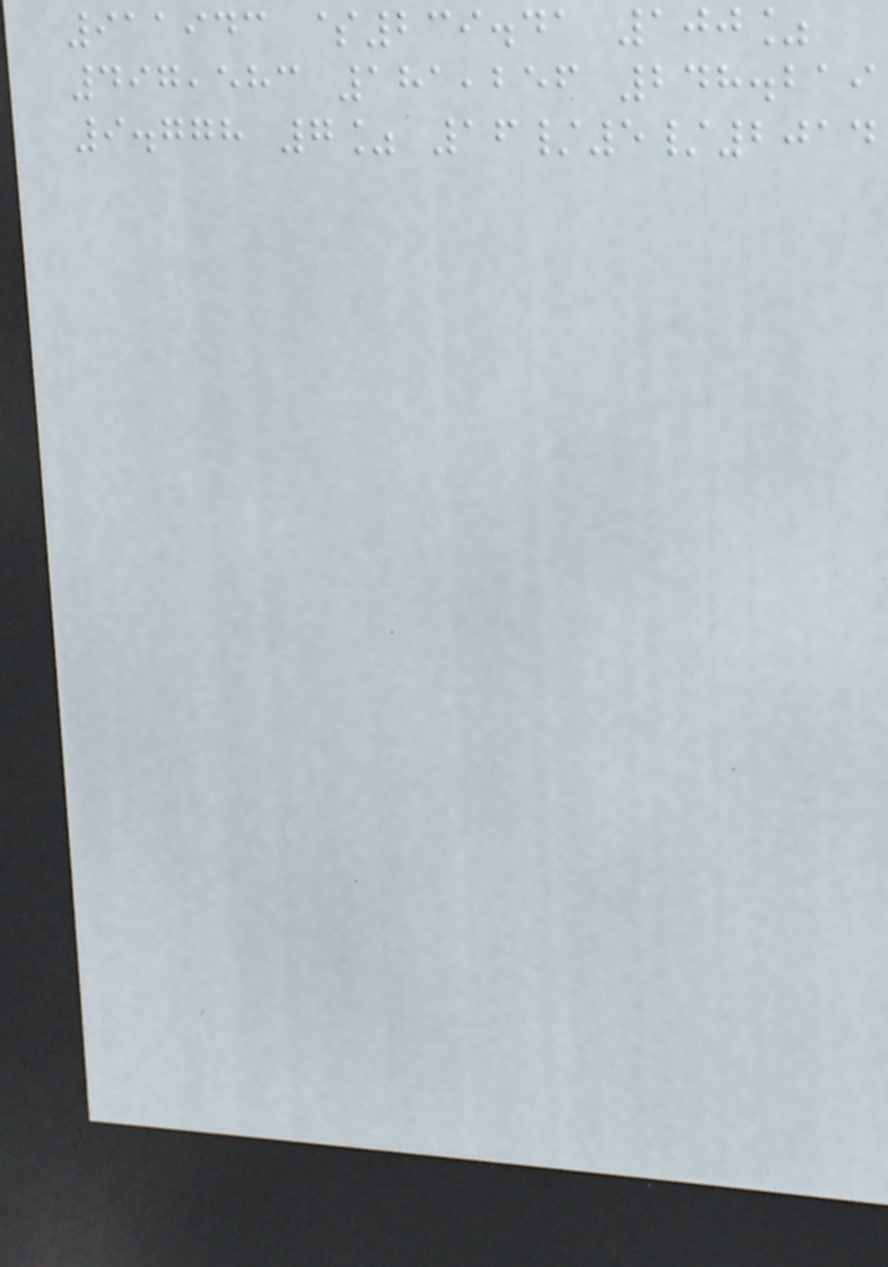911943 $239.41 100%
497,583 181,256 248.219
9.778 7% 16/5/2014
